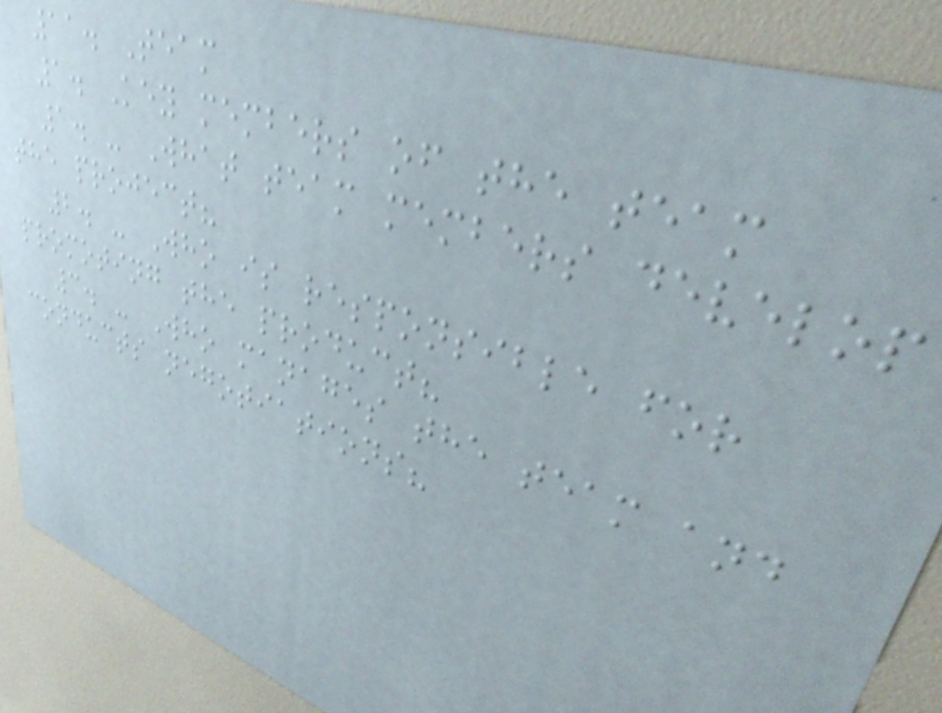11. Team
1. Key members of the team
1. - What team members develop
the project?
2. - Who is responsible for
promoting the product?
3. - Who manages the team and
conducts negotiations?
